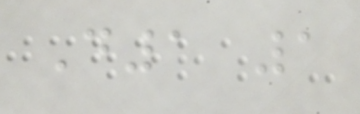D1 1
